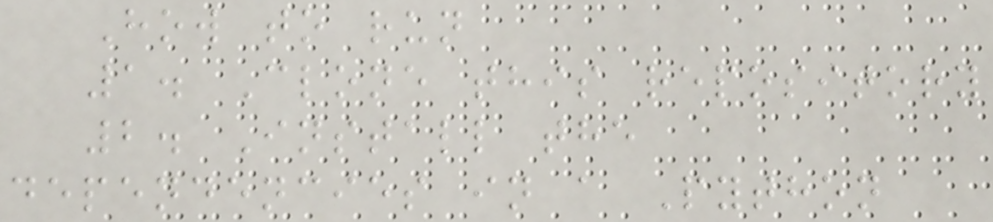How to run
1. Clone this repository
2. Install the
dependencies in a Python
